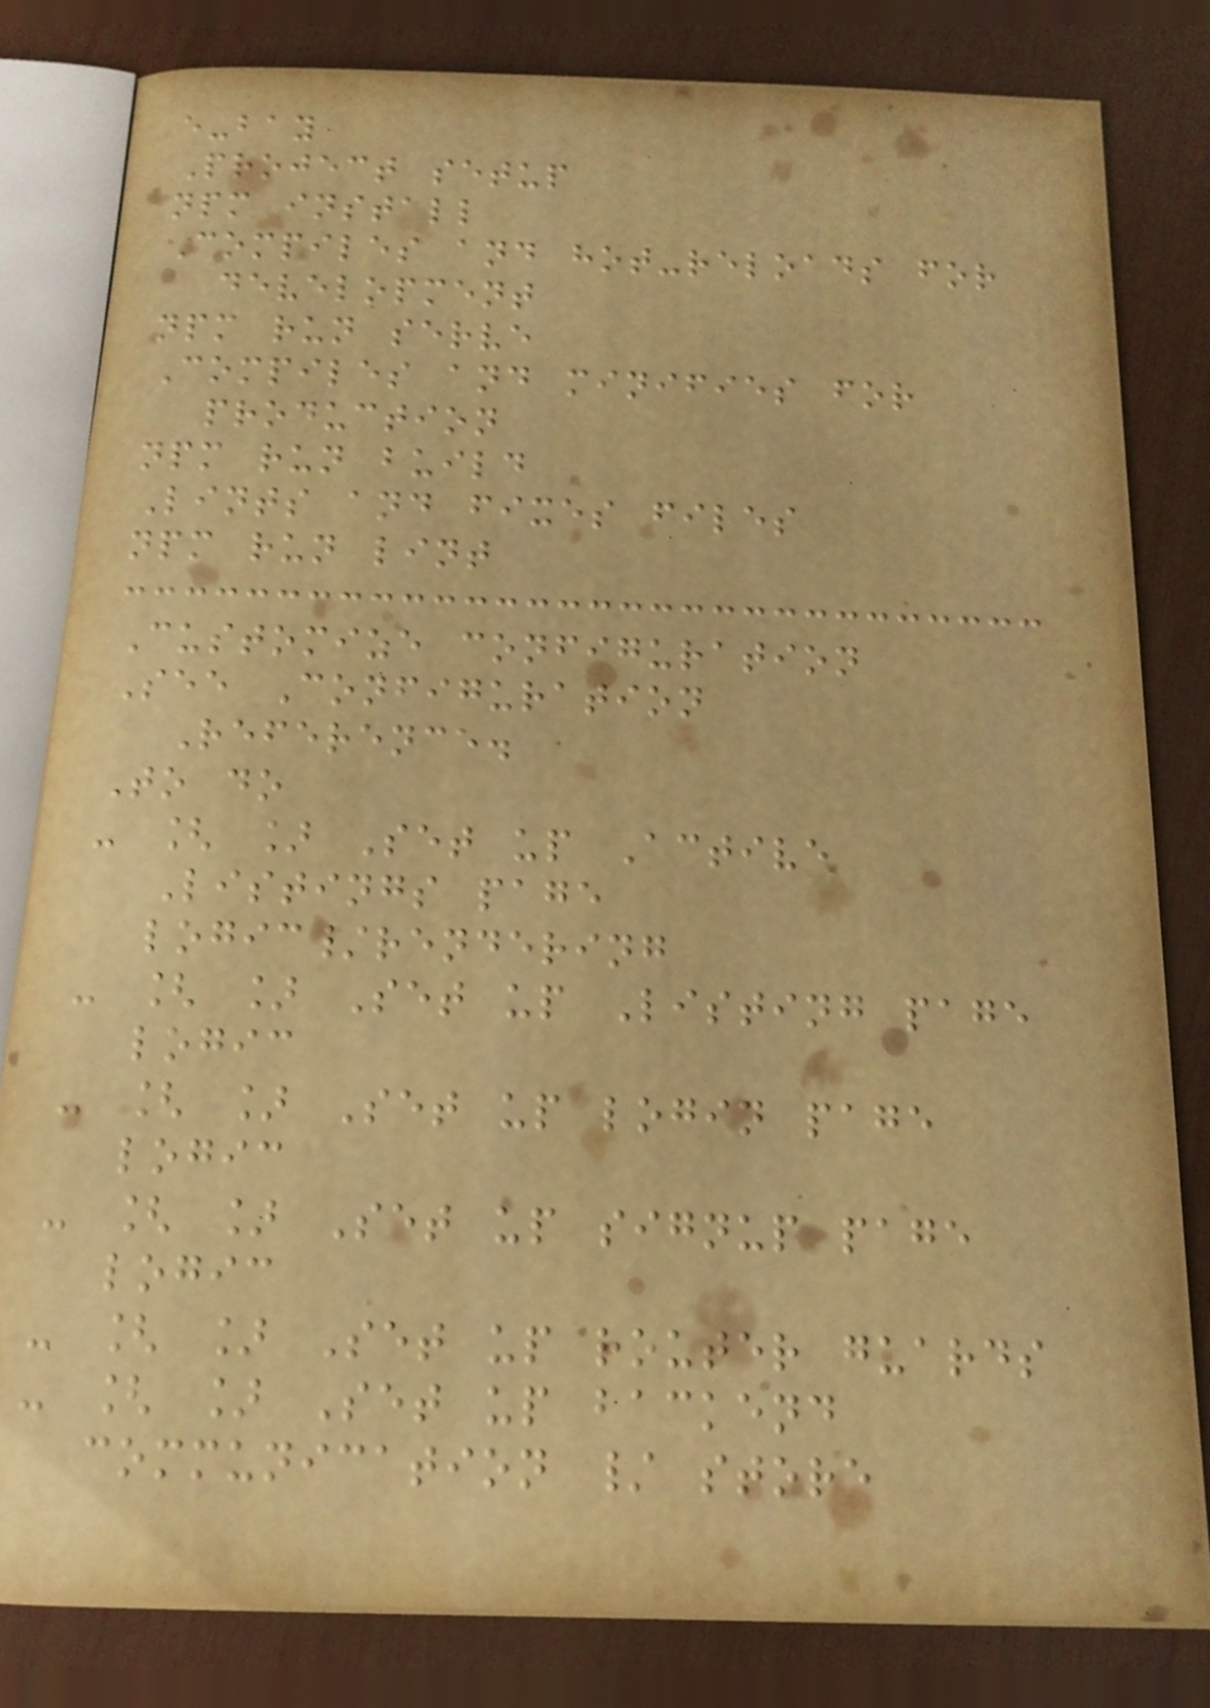e-bay
Project setup
npm install
Compiles and hot-reloads for
development
npm run serve
Compiles and minifies for
production
npm run build
Lints and fixes files
npm run lint
Customize configuration
See Configuration
Reference.
To do
- [ ] Set up Active
Listings page
logic/rendering
- [ ] Set up Listing page
logic
- [ ] Set up login page
logic
- [ ] Set up signup page
logic
- [ ] Set up router guards
- [ ] Set up backend
communication / store
